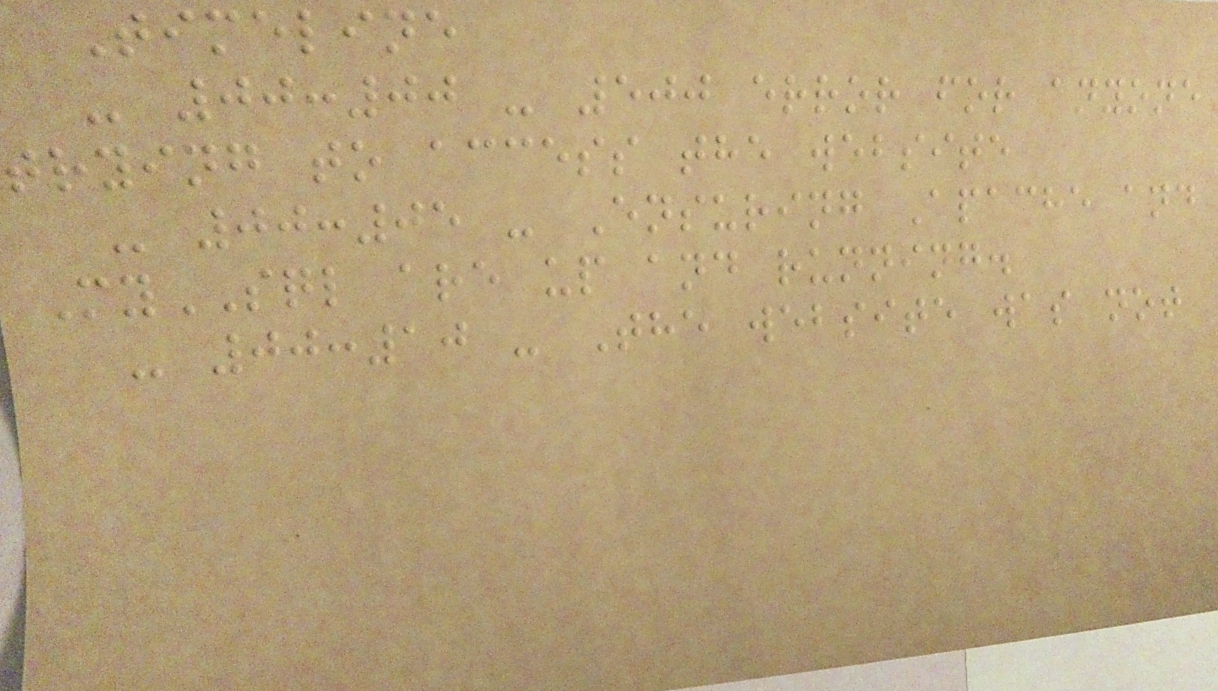Timeline
- 00:00 - 500 error for anyone
trying to access the website
- 00:05 - Ensuring Apache and
MySQL are up and running.
- 00:10 - The website was not
